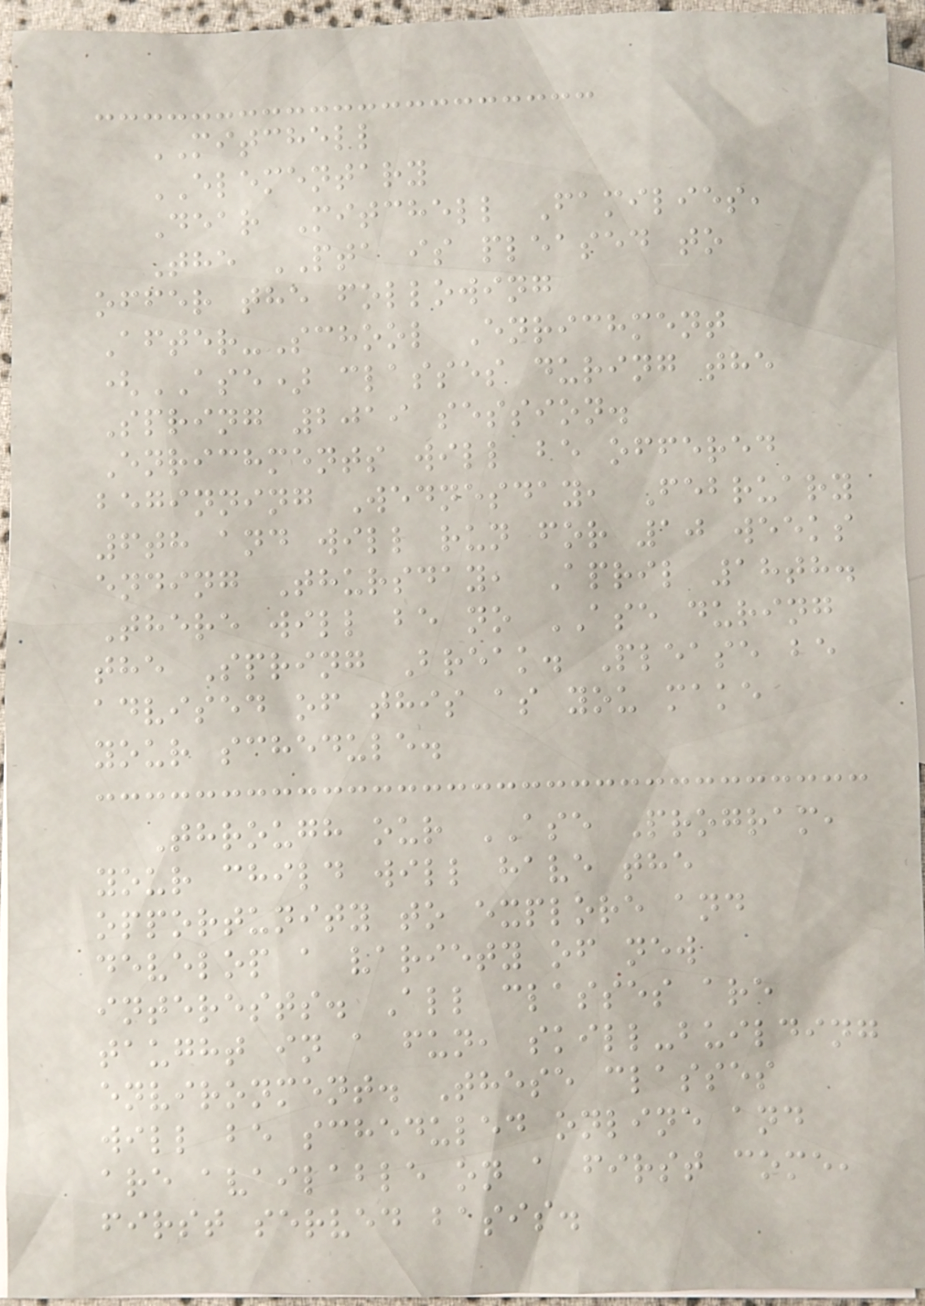MITCHELL
ELEMENTARY
Dear Mitchell Families,
The PTA is pleased to
offer the following
After-School Enrichment
(ASE) classes during the
Spring 2019 session.
Enrichments will be offered
beginning Wednesday, February
6th and will run for 10 weeks
ending Thursday, April 18th.
There will be no ASE during
the Spring Break. Please be
advised of this as you make
your schedule.
Through our ASE Program,
your child will have the
opportunity to explore and
develop a variety of new
interests. All classes are
taught in a fun, skill-building
environment. These classes
will be scheduled online and
are available on a first come,
first served basis.
